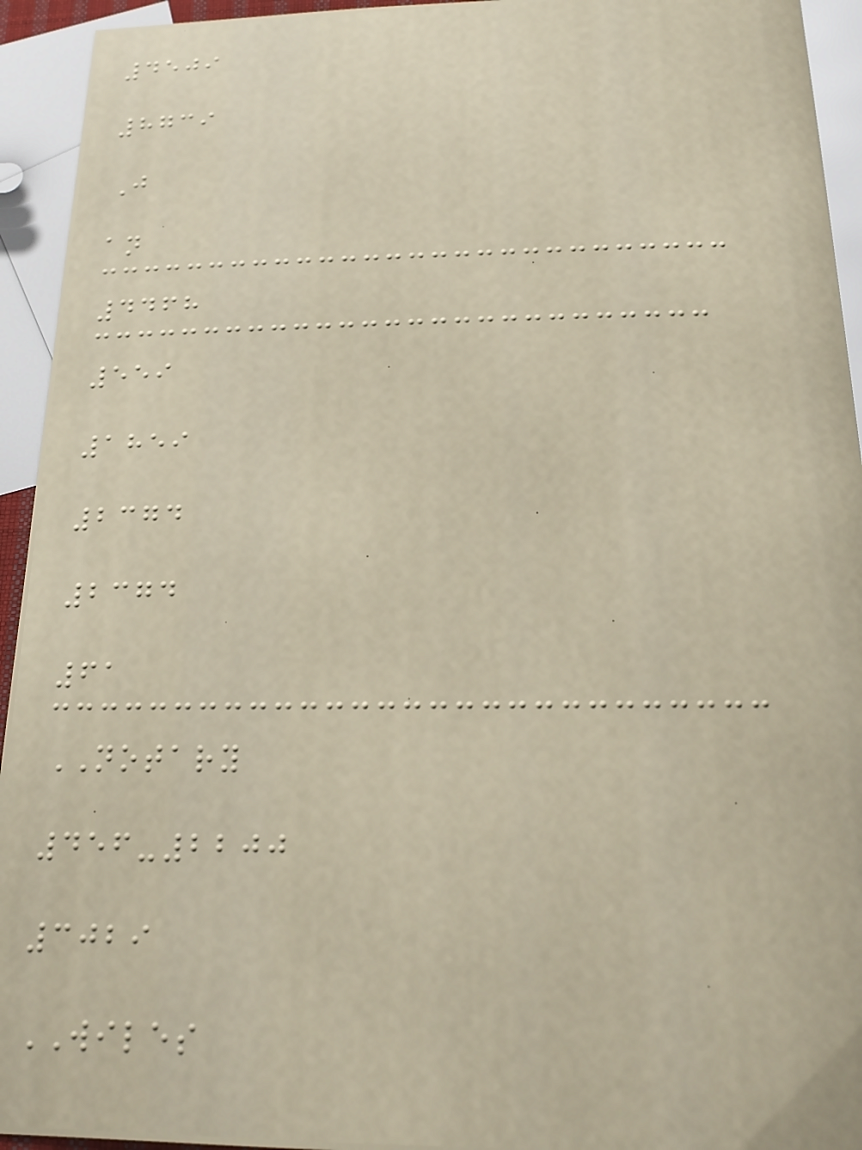4509
8739
J
an
4468
559
1859
2374
2374
61
NOTARY
456-2200
3029
WILES
